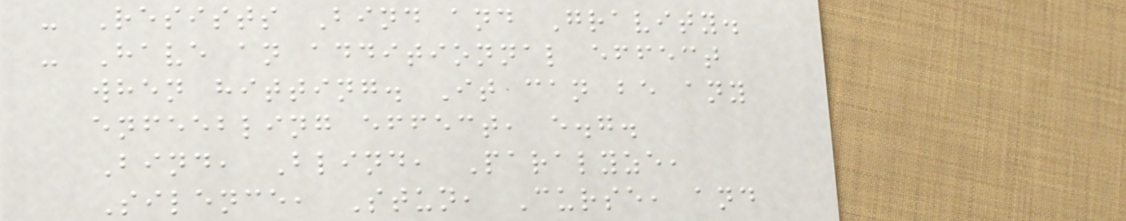- Resists Bind and Gravity.
- Have an additionnal effect
when hitting. It can be any
enfeebling effect, e.g.
Bind, Blind, Paralyze,
Silence, Stun, Curse, and
